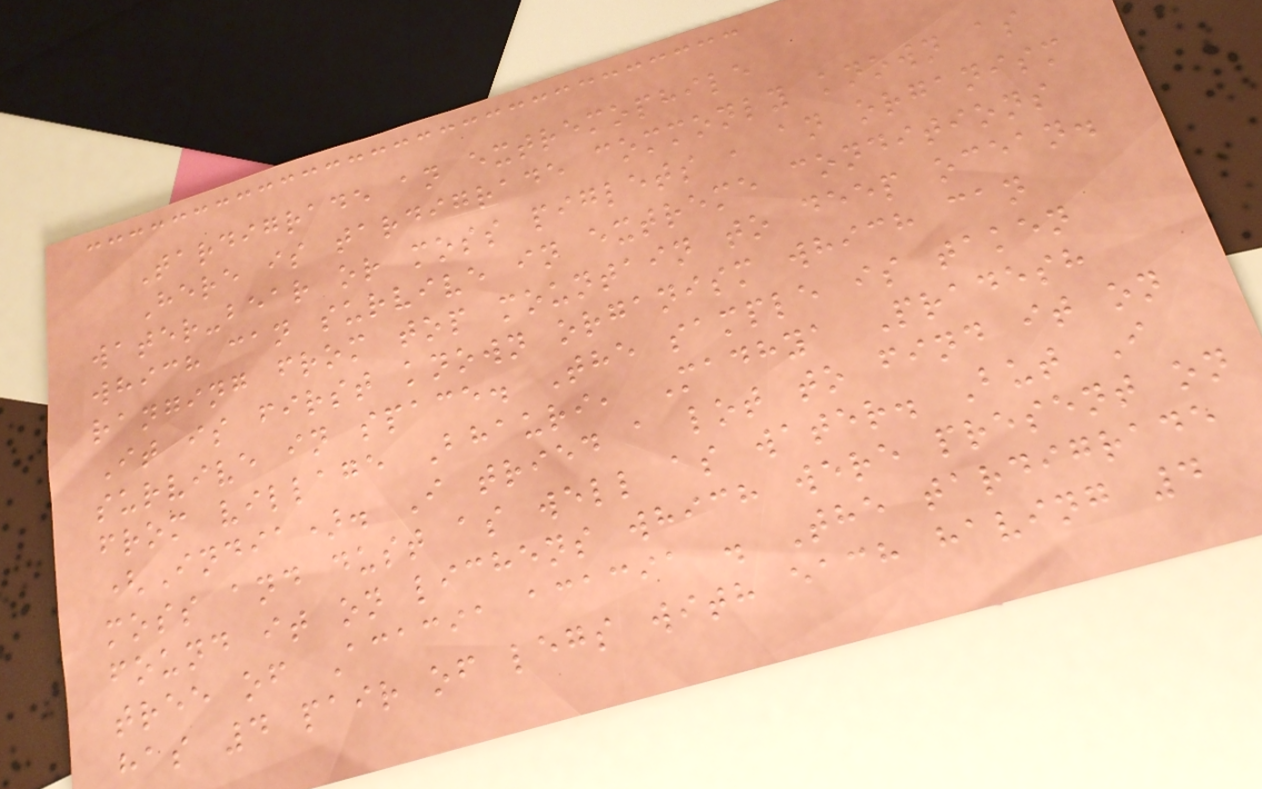Tardigrade an extremophile
Here is tardigrade commonly known as
water-bear or moss piglets , an organism
which can survive in extreme conditions
ranging from top mountain to deep ocean.
It is first known organism which can
survive in space. The sample is taken
from village Bhauri, Madhya Pradesh
(India). I tried a lot to find it on
moss and dust as well as water. But I
found it on lichens which were present on
tree of Acacia acacia . The tardigrade
has 4 pair of legs with each having 4
